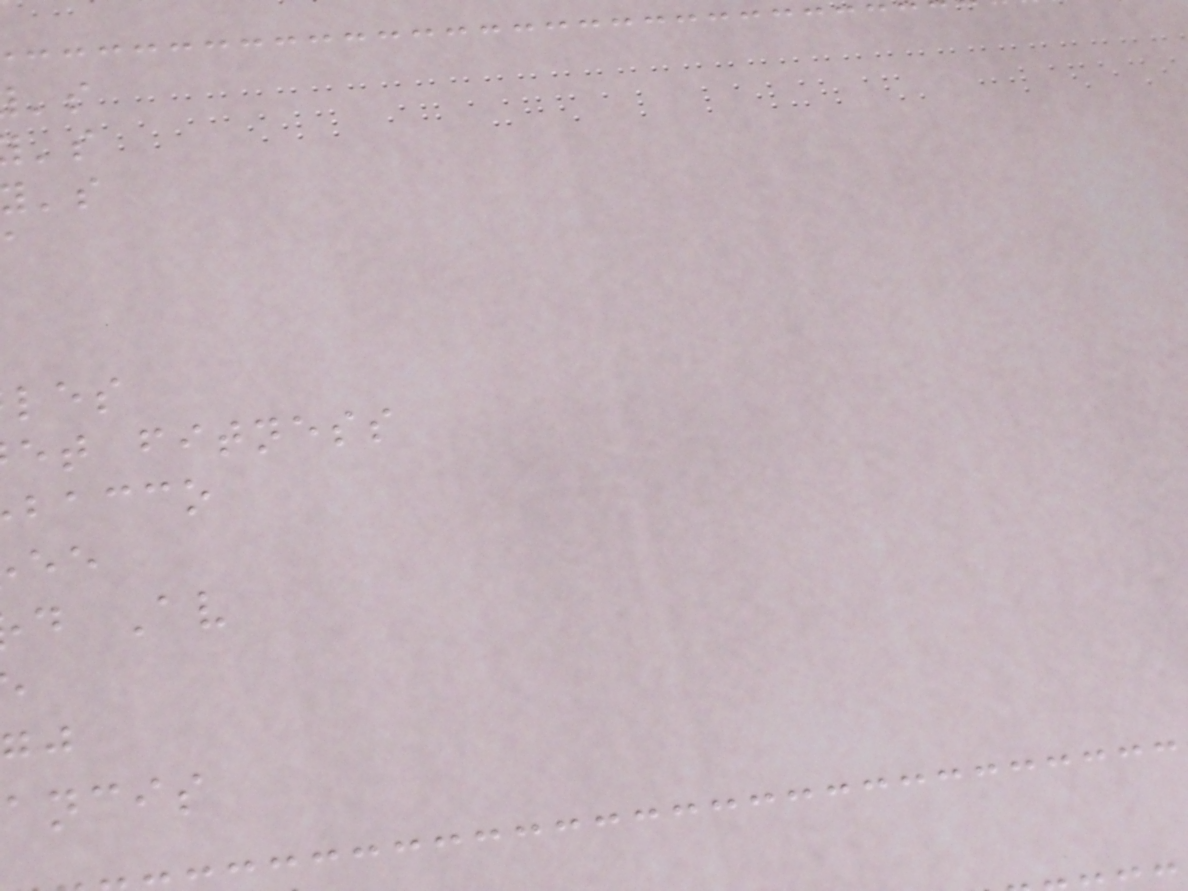et fitness
bacco
d Av
ancis
